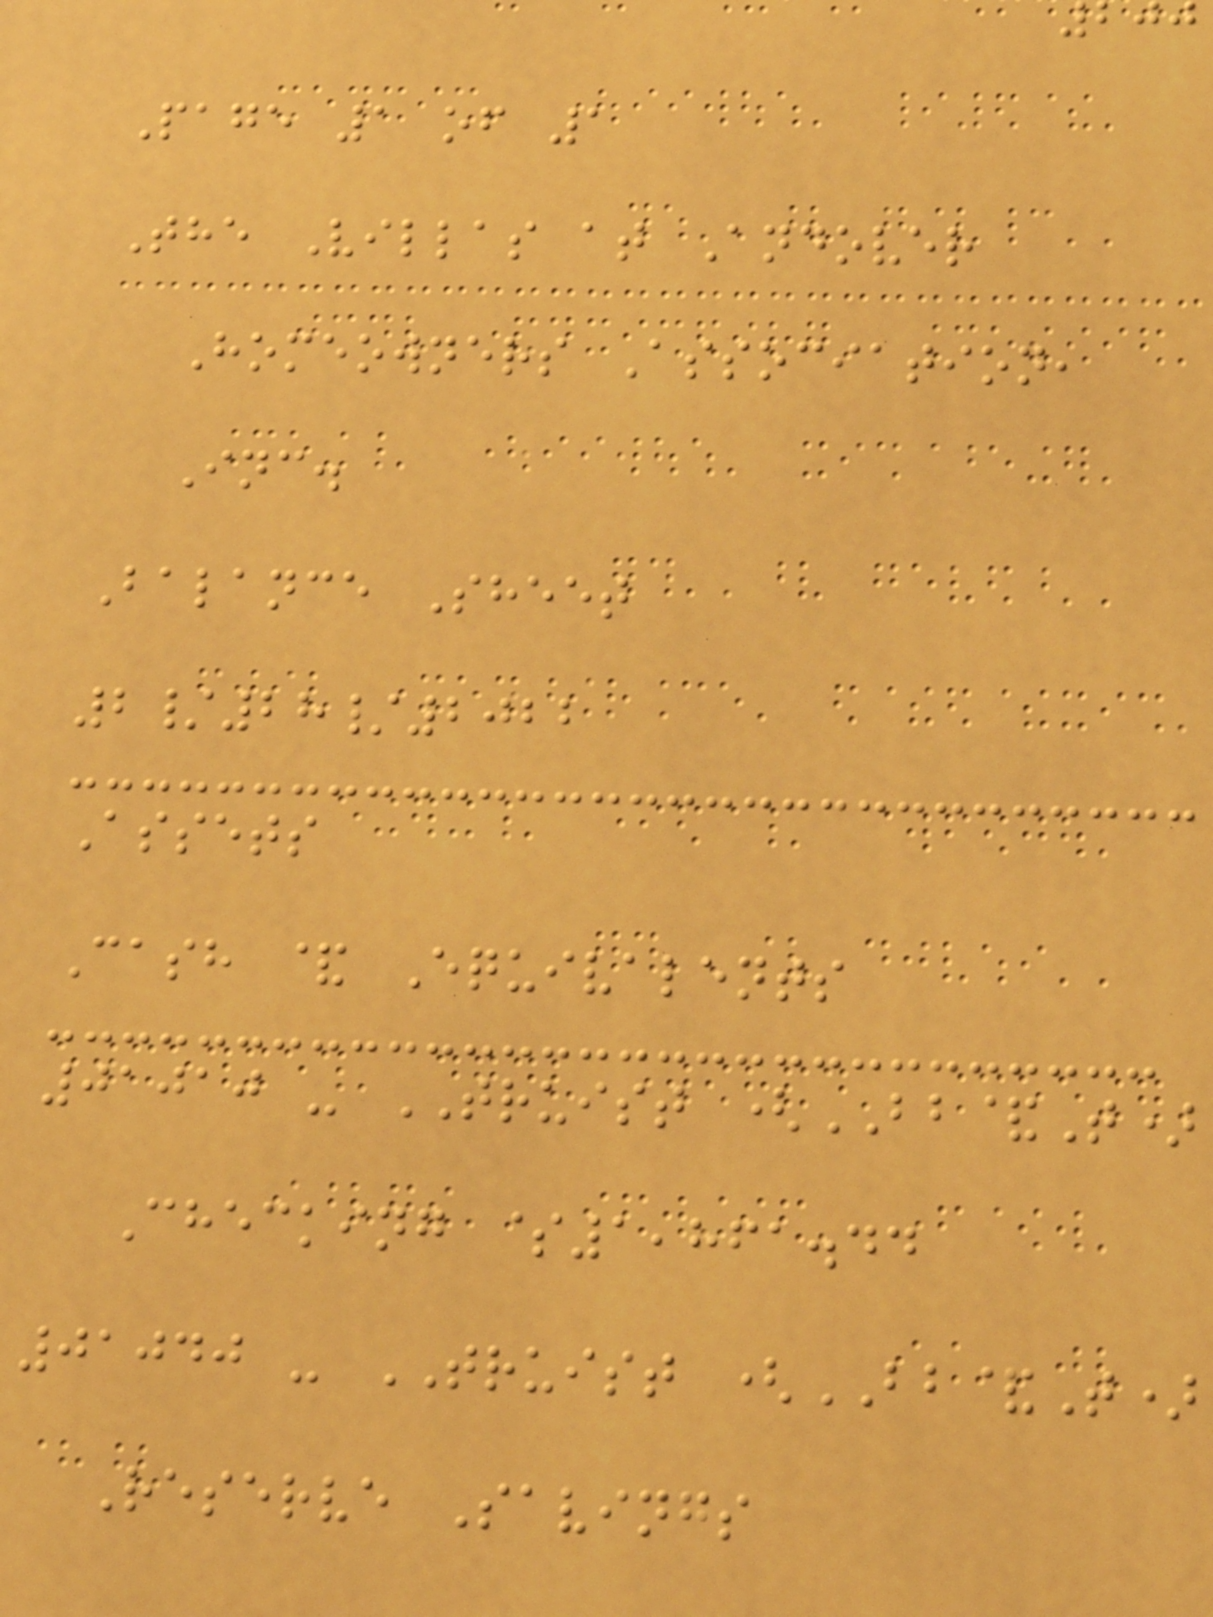Page 1 of 1
The Villas at Andover
Homeowners Association,
Inc.
Balance Sheet
2/28/2022
Assets
Cash & Equivalents
01010 - TRUIST (BB&T)
Checking $1,861.44
01040 - TRUIST (BB&T)
Reserve Savings
